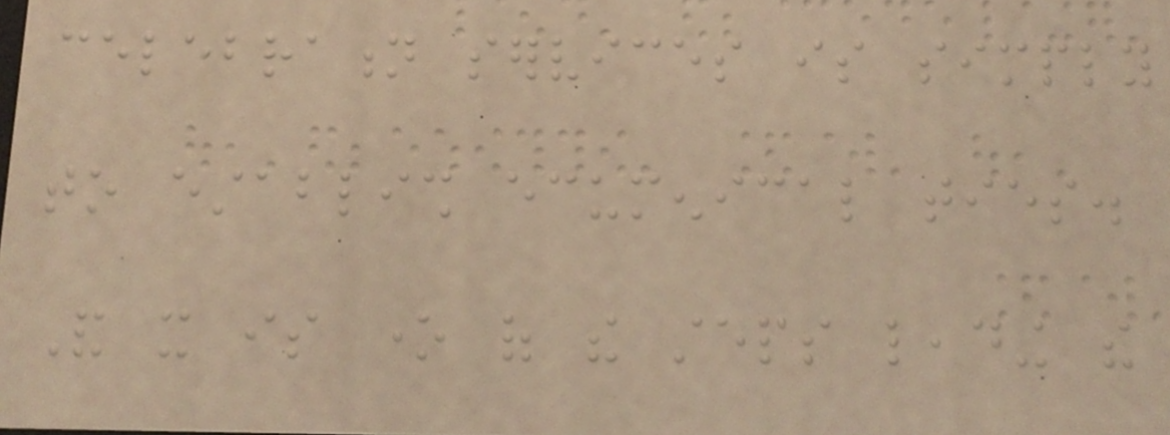celebration services is simply
to establish ecumenical ties.
And it is one of the steps leading the
